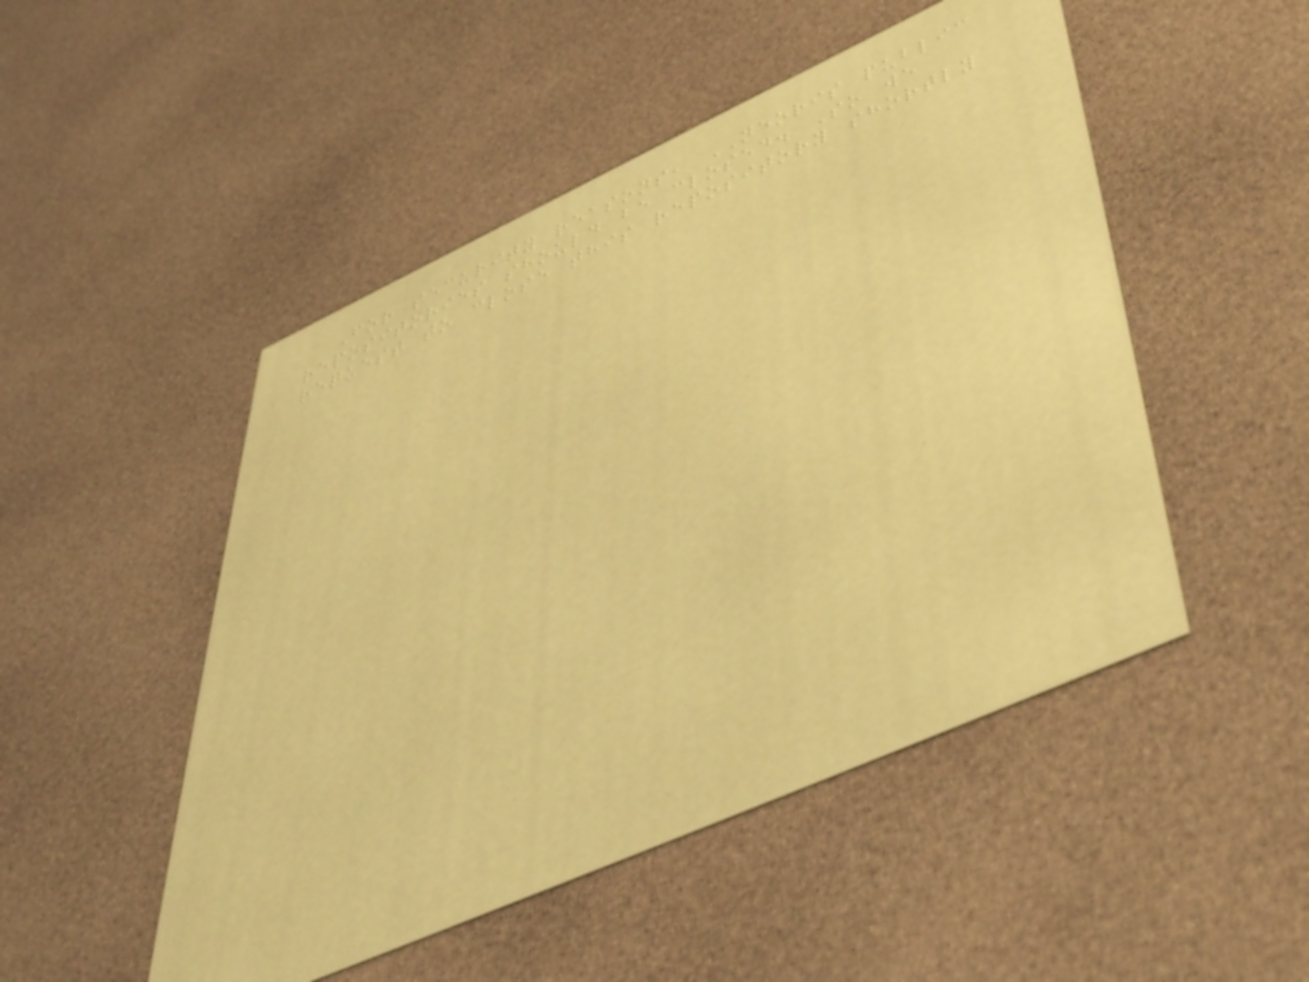For security reasons, NEORIS public
repositories should be closed. So we
request to close this repository shortly
